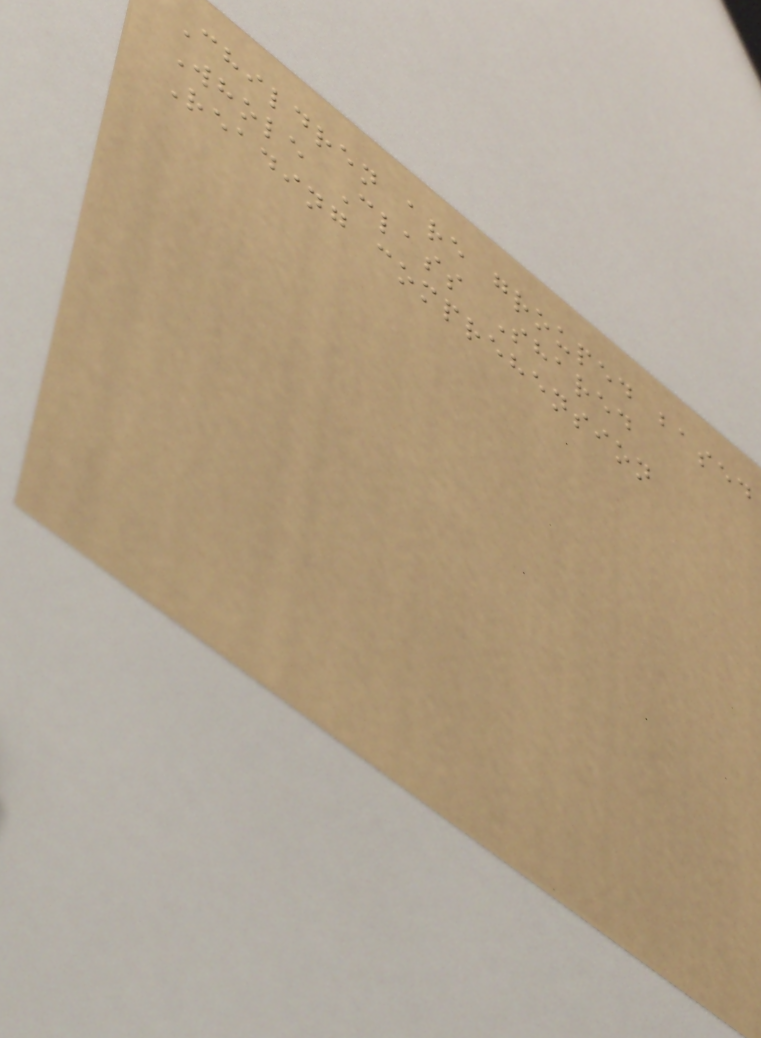Children are grouped based
Whole Class Shared
Reading comprehension
